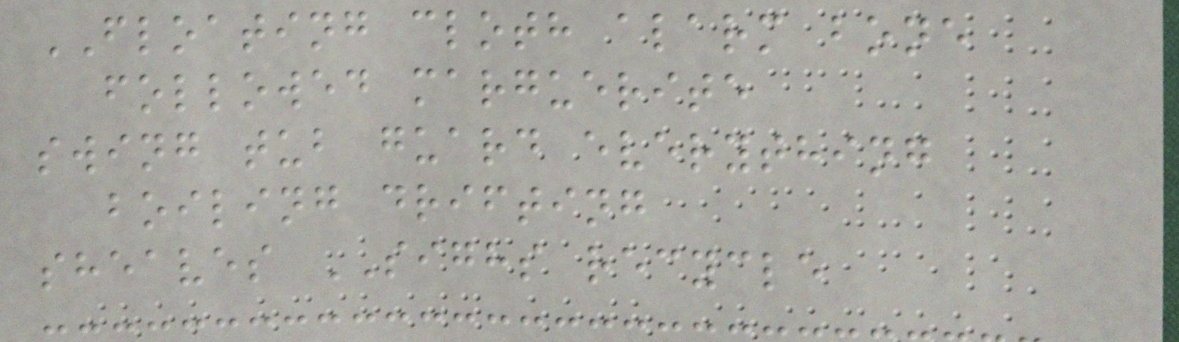FLOATING cloth alarm bone
followed marguerite
swing tub guard everything
boiling drifting
sheaves SIGHS recycle
